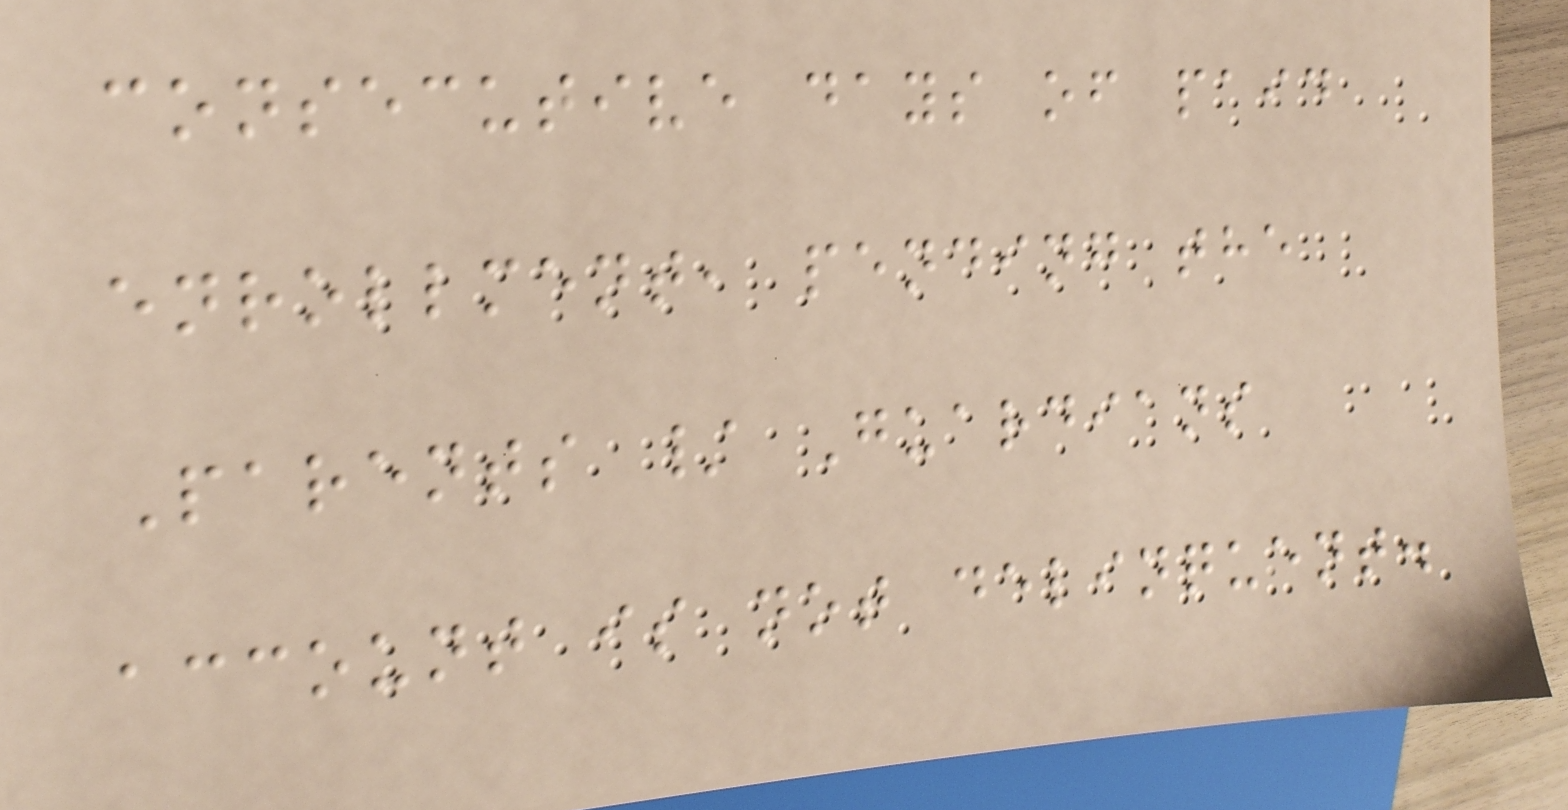consecutive days of paid
enrollment, pending the
Parents / Guardians
account is not delinquent.
